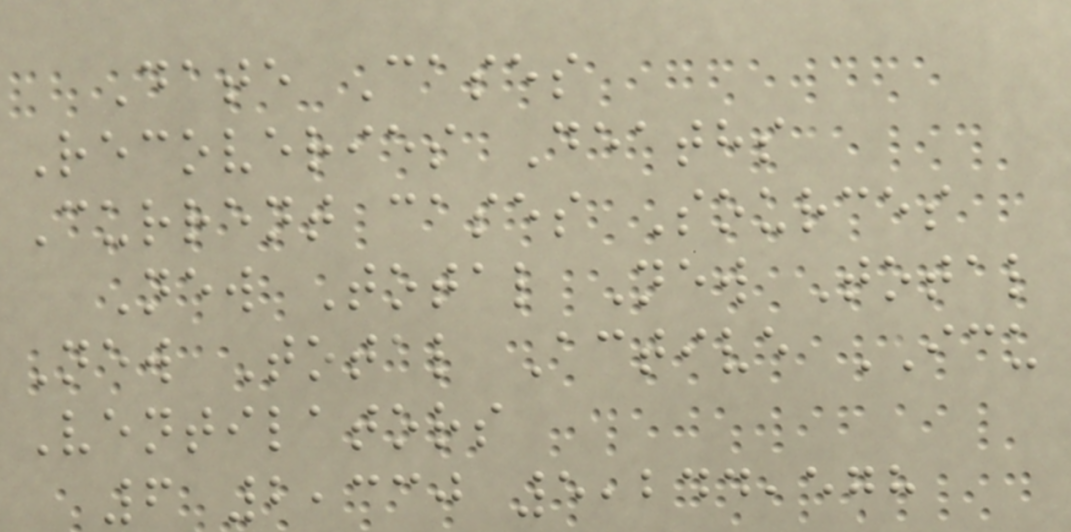Date Cases
Recoveries Deaths
Current cases Sources
New Total New Total
New Total Active ICU
Ventilators
6 2,330 5,244,578
